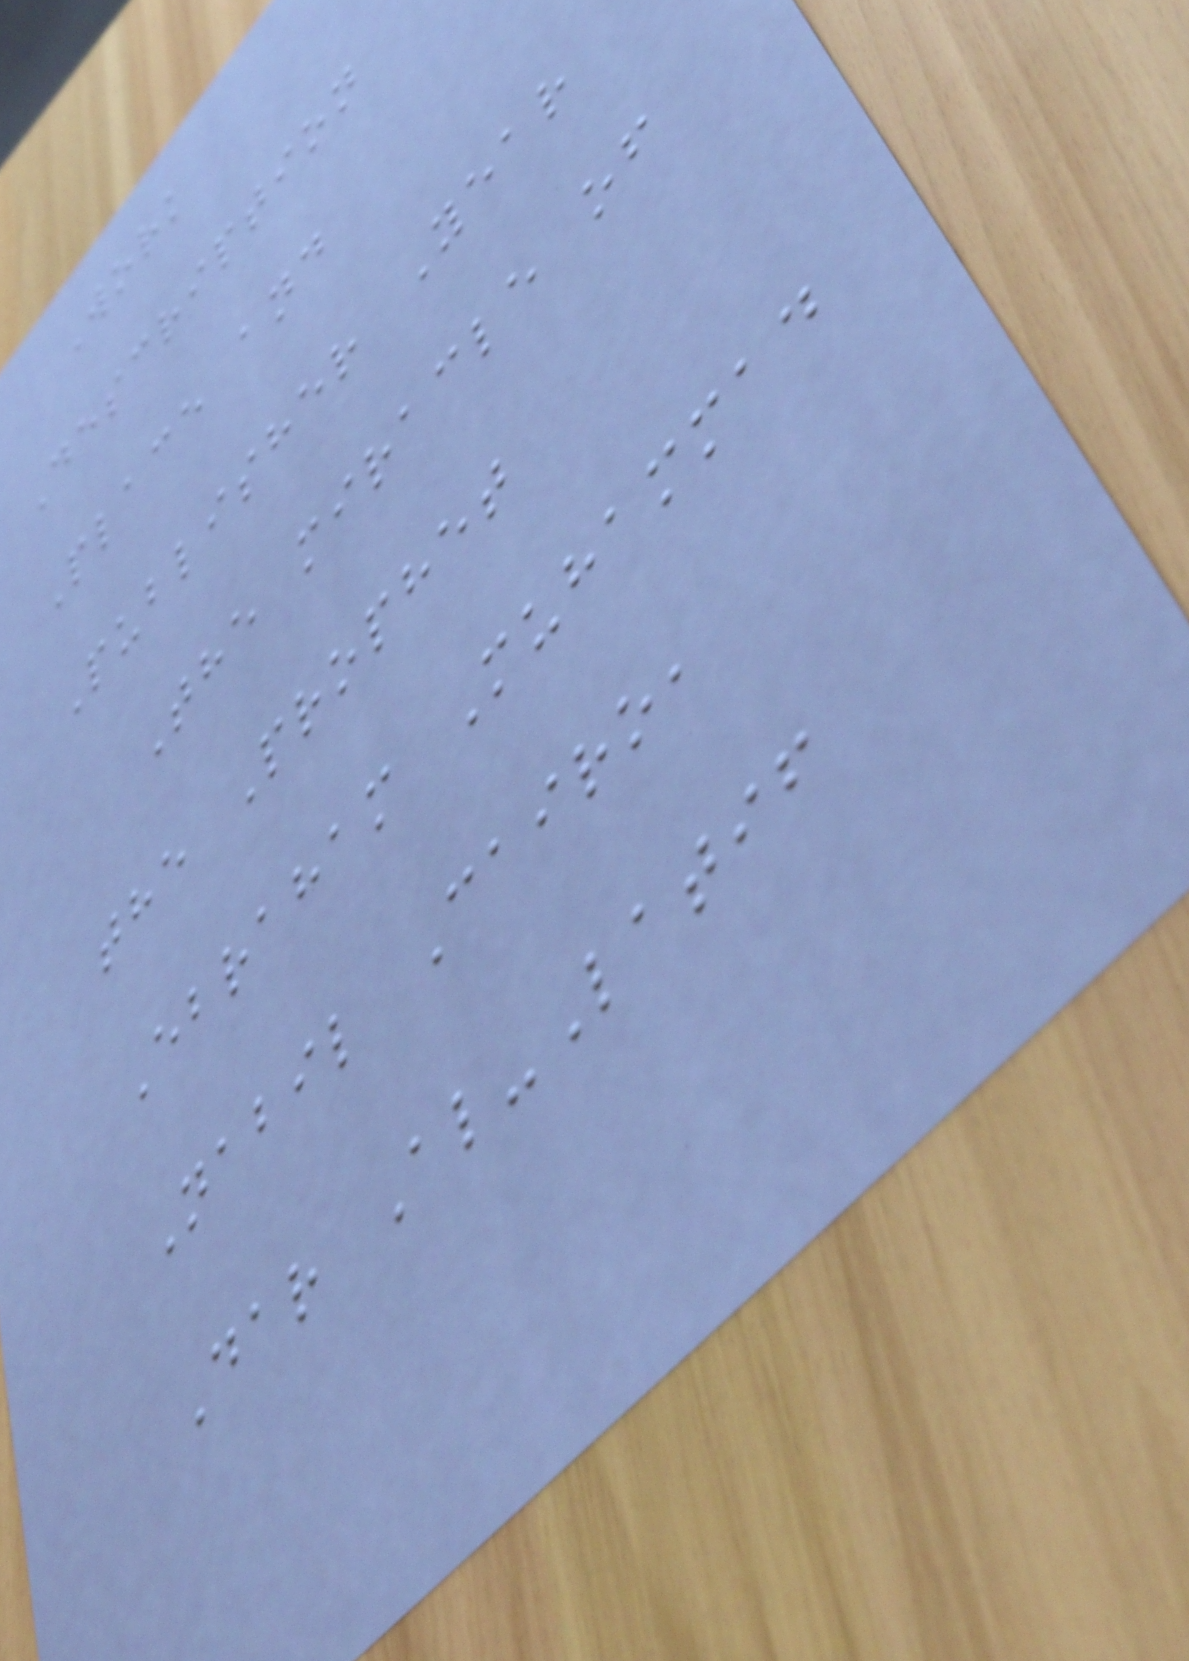Work
Description
Place and
Publisher Year
The miracle of
the Prophet
Ebraham Muhammad
Nabil Cairo,
Dar Al-Latif
